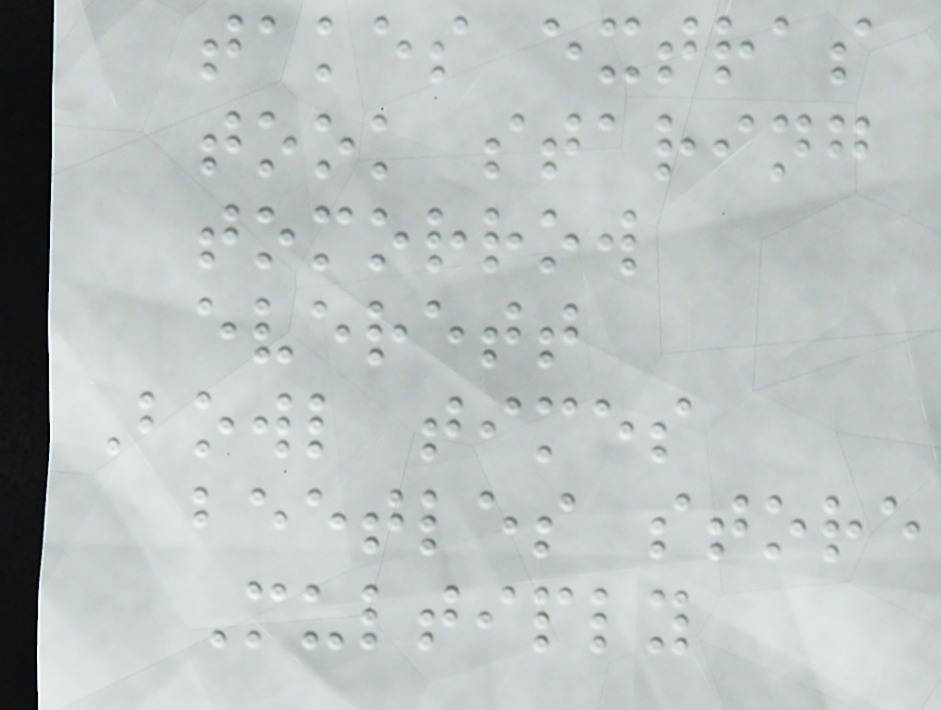takes extras
took staring
tomorrow
everett
Bowl times
beetles store
Multiply
